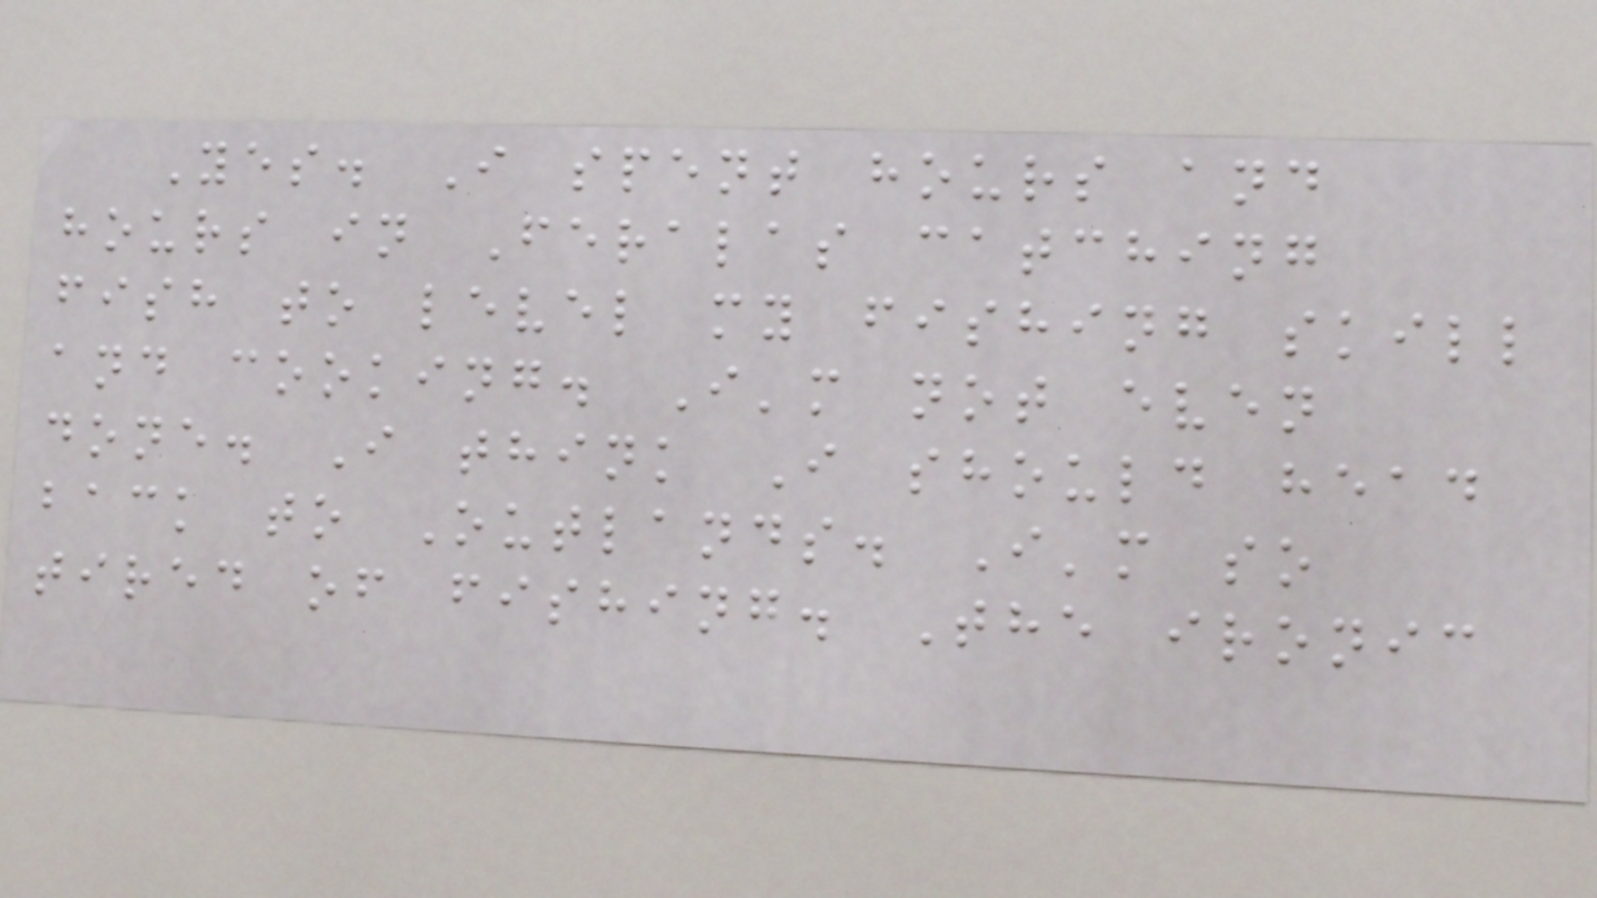Yes. I spent hours and
hours in Feralas catching
fish to level my fishing skill
and cooking. I'm not even
done. I think I should head
back to Outlands. I'm so
tired of fishing. The ironic
